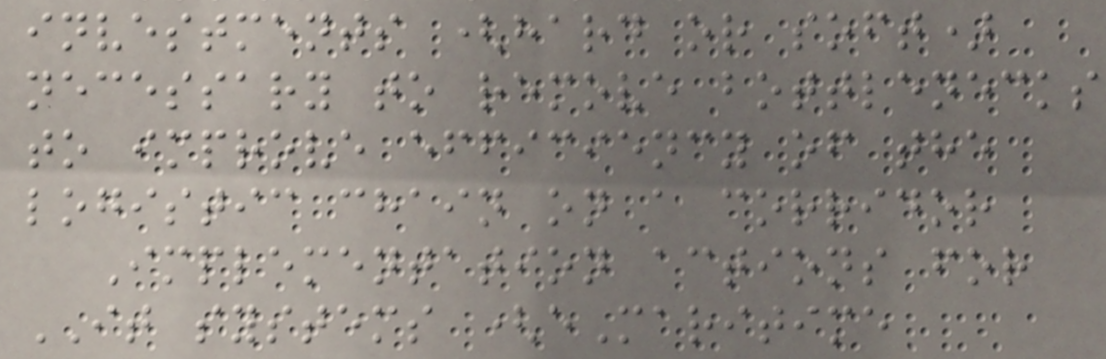investments (hard or soft)
necessary to remove bottlenecks
to improve efficiency of the
logistic chain on a corridor
Implementation actions for
IT systems (eMaritime
